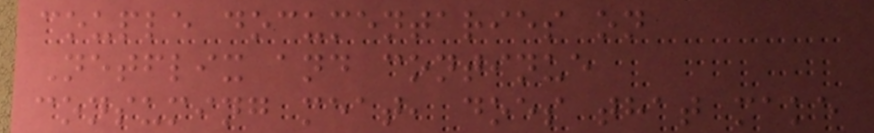couple documentaries on
Netflix and continue
consuming meat, does that make
